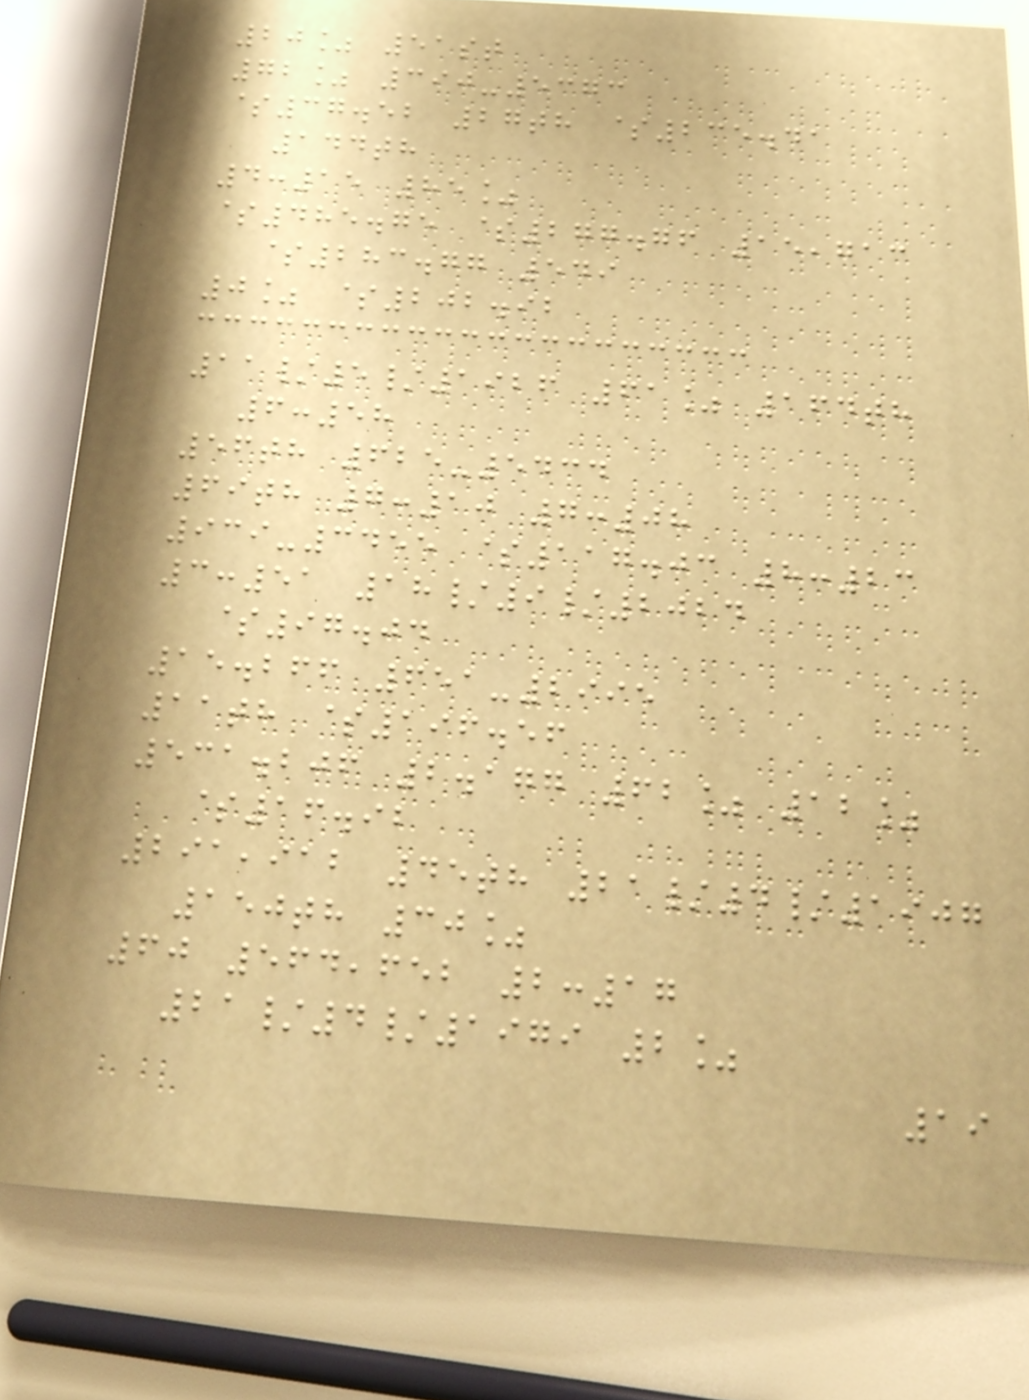20% 51st
72% 390-5373
$37.52 27th $235.41
144th
4:15 85%
$485.75 $277.76 15,713
$283.77 549
0% $202.92
11/5/1926 61% 164th
6:58
56th 625-5434
69th 7:10 7:08
939-3455 $117.03 8:23
3:51 18/9/2024
$97.04
15.266 651-2995
11th $196.56
531.206 2.177 62% 12%
$16.92
291,912 45th 21/4/1907
150th 30%
60 564,652 2:17
21/4/1979 2%
19
